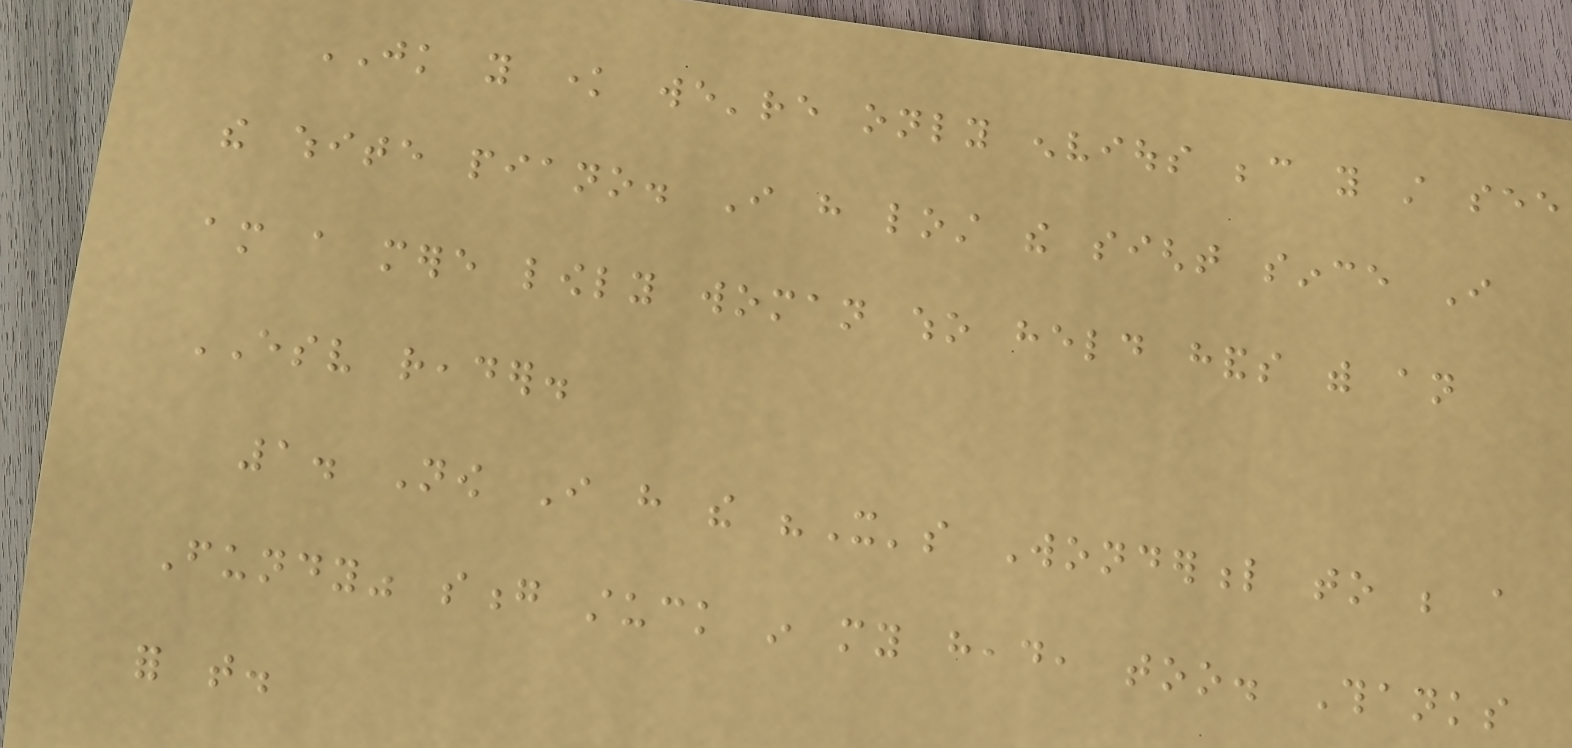JK you know we're only envious because you still see
the white piano. I have lost the sight since I
am a mere lowly woman who held hands with an
ESV reader.
1. Now I have the "It's Wonderful to be a
Fundy" song stuck in my head, too. Thanks
for that.
